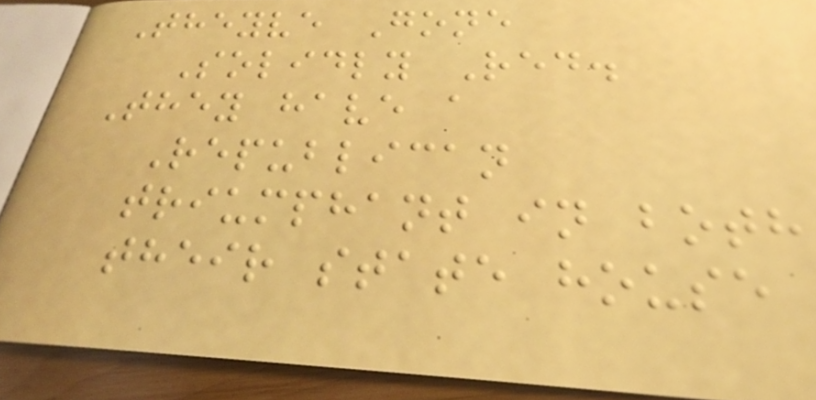Theyve Gone
Solidly Red.
They have a
Republican
triumphant in both
their state house
